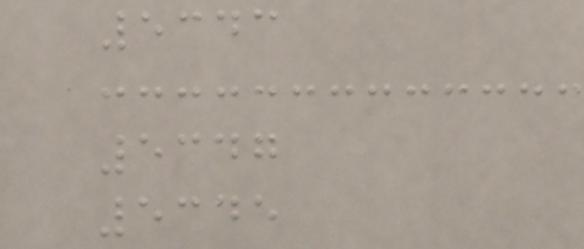5343
5347
5345
